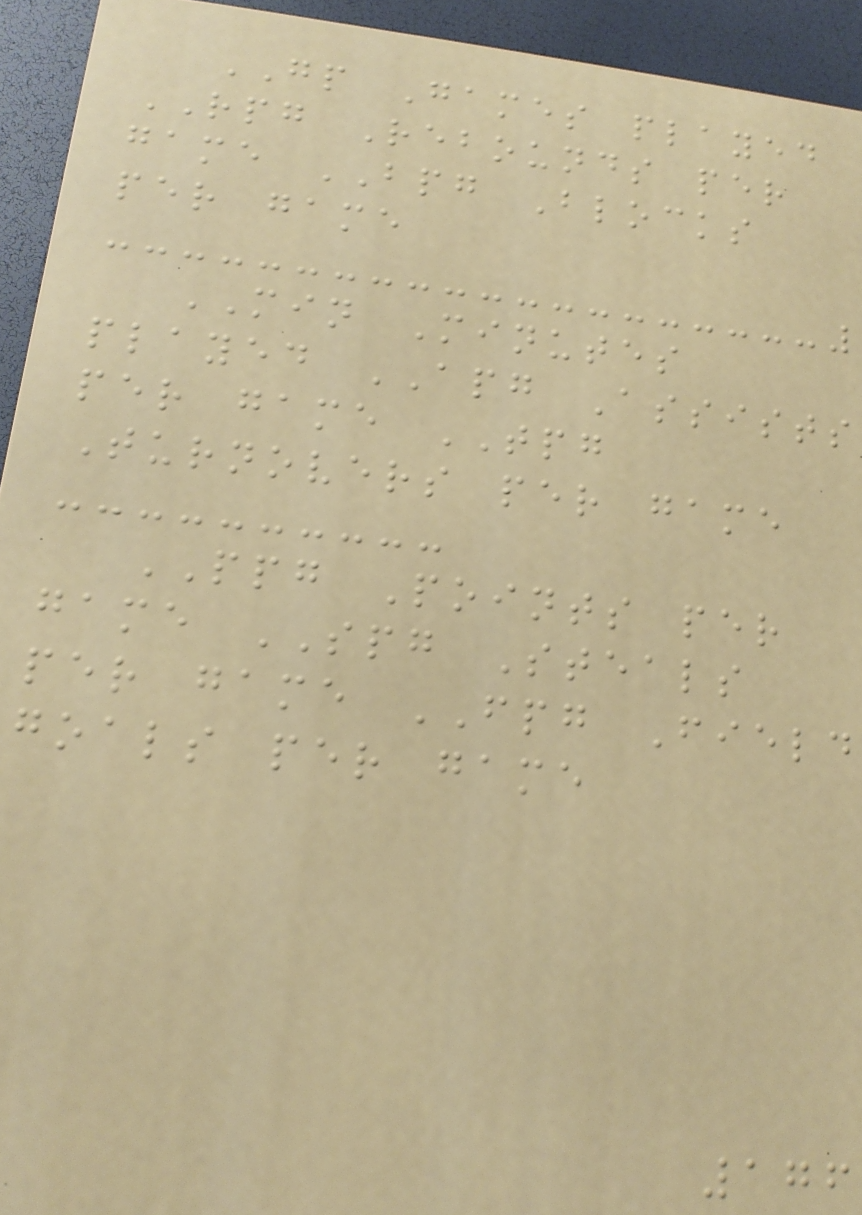GP Games played
RPG Rebounds per
game BPG Blocks
per game
MIN Minutes
played APG Assists
per game TPG
Turnovers per game
PPG Points per
game SPG Steals
per game FPG Field
goals per game
176
